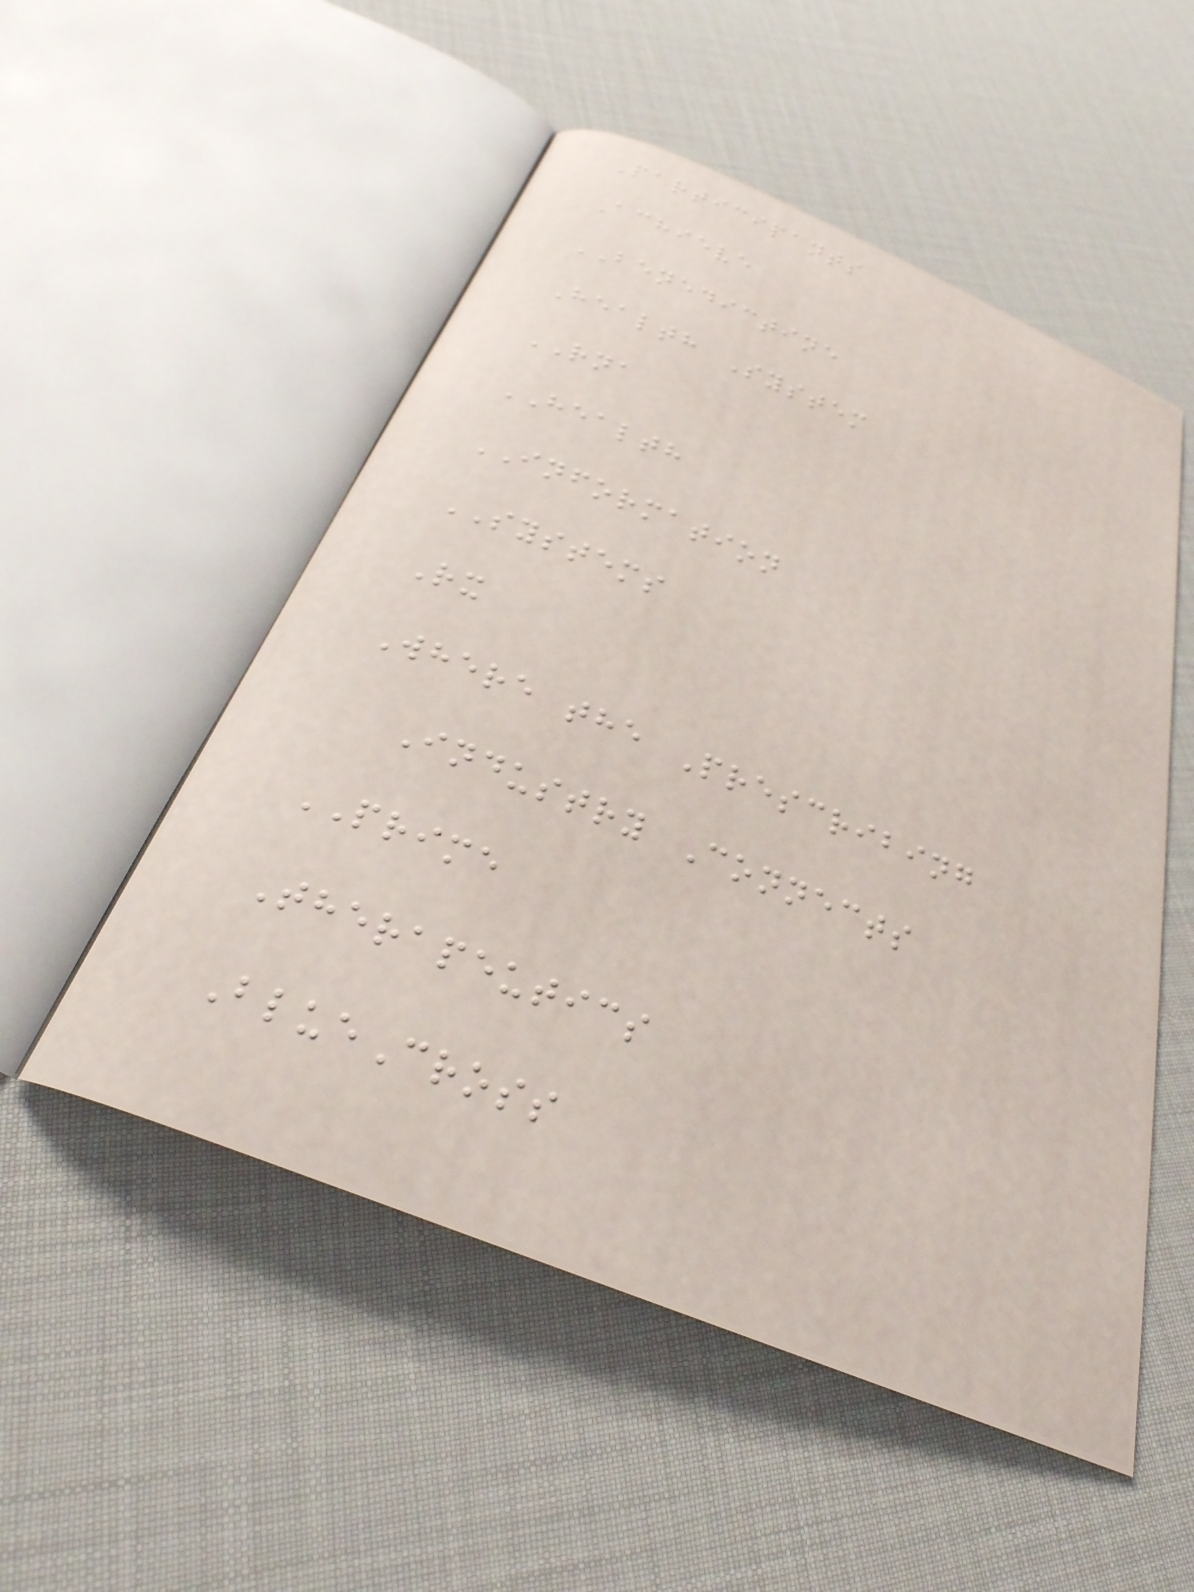Participants
Achieve
BENEDICTINE
Health System
RNA
HEALTH
INFORMATION
SYSTEMS
Rx
Where the Prescribing
Industry Connects
PRIME
Therapeutics
BlueCross
